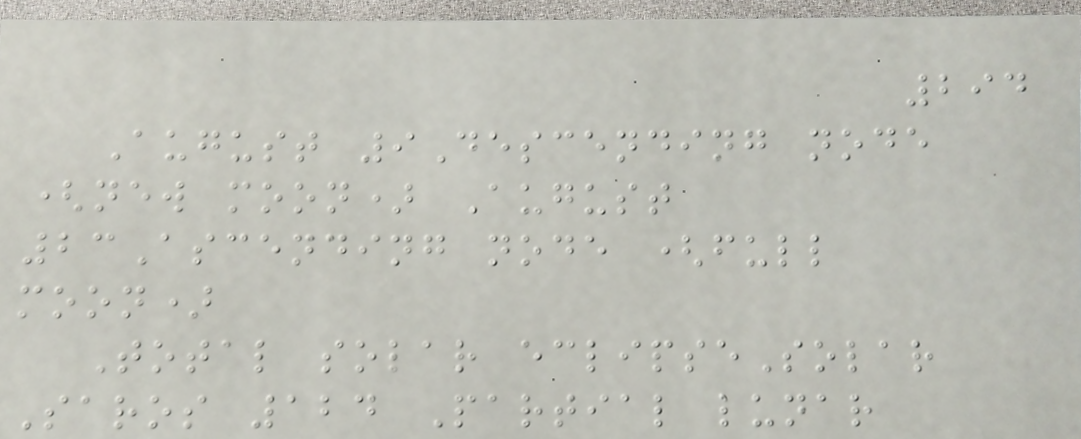294
August 9Descending node
(new moon) August
23Ascending node (full
moon)
Total solar eclipseSolar
Saros 124 Partial lunar
